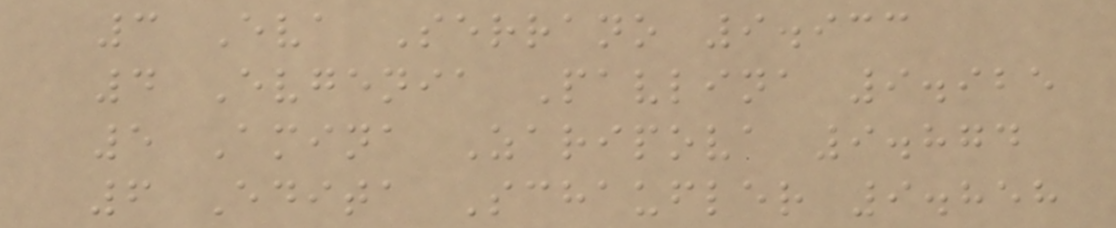3 Eva Serrano 9.933
4 Evgenia Pavlina 9.925
5 Amina Zaripova 9.874
6 Edita Schaufler 9.858
